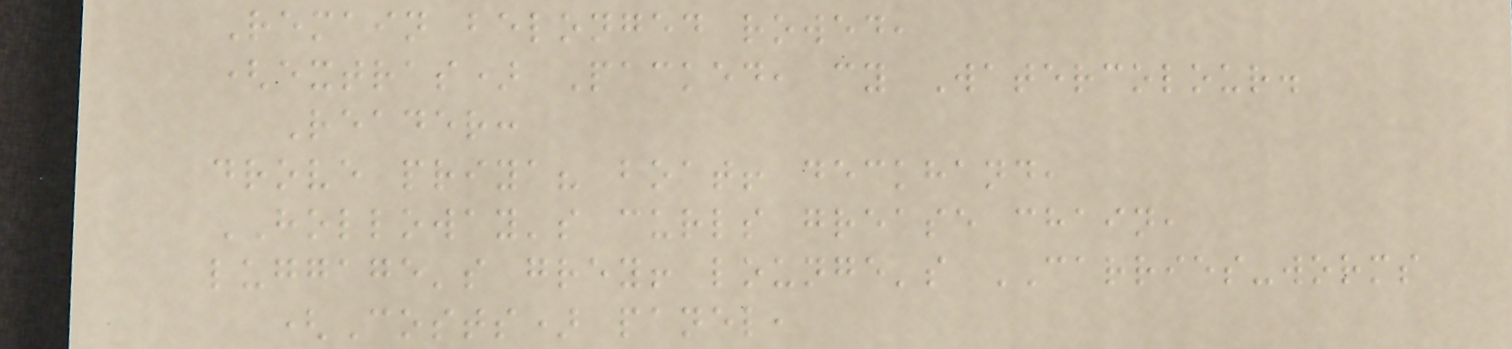Remain belonged rowed,
(extras) Packed, cy Watercolour.
Reader:
drove priya? boat! deckhand,
HOLLOWAY's curls grease chain,
luggage's grey! lounge's CARRIES-worms
(Costs) panel,
